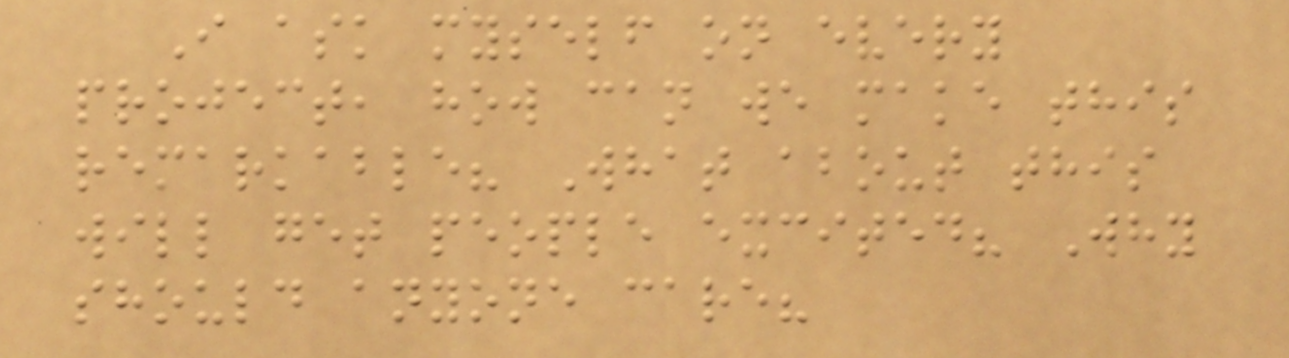I ask myself on every
project, how can we make this
remarkable? What about this
will get people excited? Why
should anyone care?
